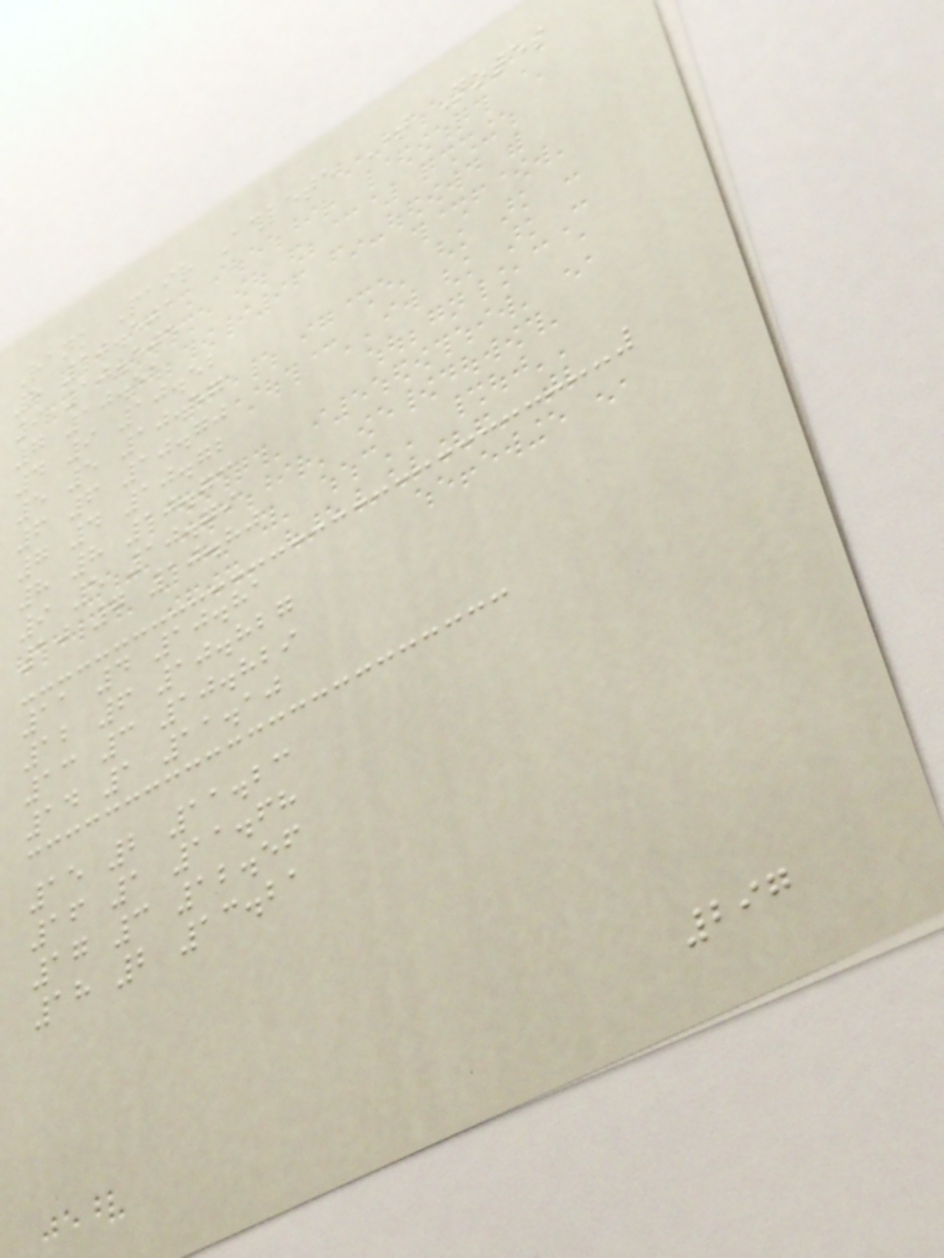Rank Pair Athlete Time Notes
8 10.501
9 10.505
7 10.51
4 9 10.52
5 5 10.57
6 6 10.70
7 4 10.72
8 8 10.73
9 5 10.79
10 7 10.80
11 4 10.81
12 6 10.827
13 3 10.829
14 1 11.10
15 2 11.23
16 1 11.68
17 3 12.56
18 2 13.21
297
